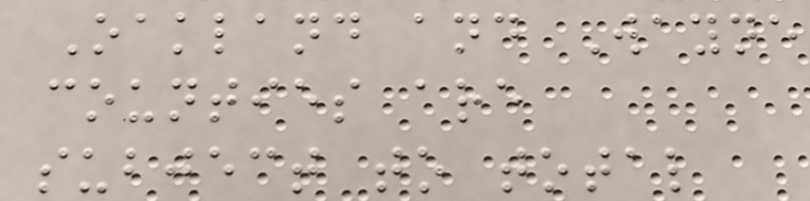Oakland and Wayne
counties are
subject to total
